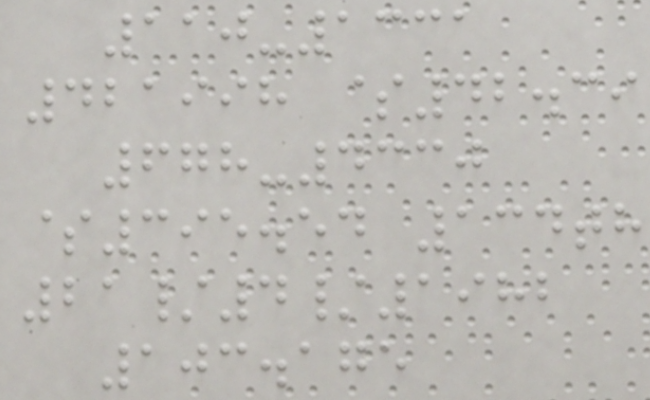110-1331
421998 $42.39
678-4330
$395.54 134th
21/4/1982
103.175
